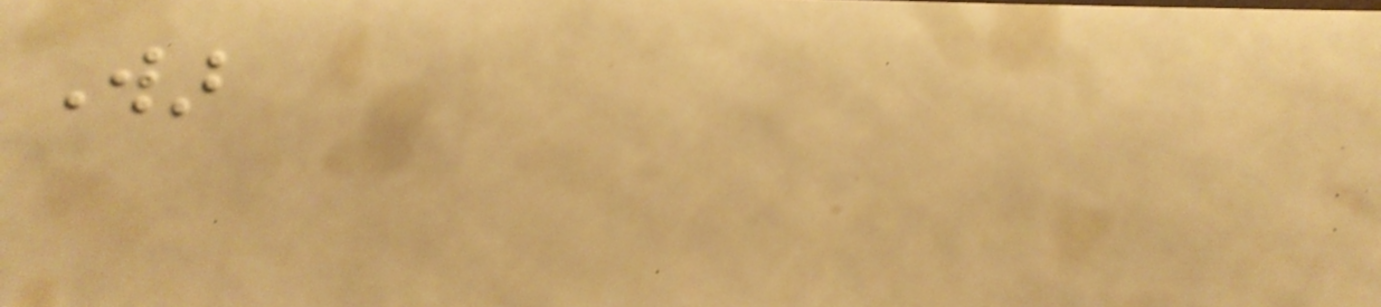War
